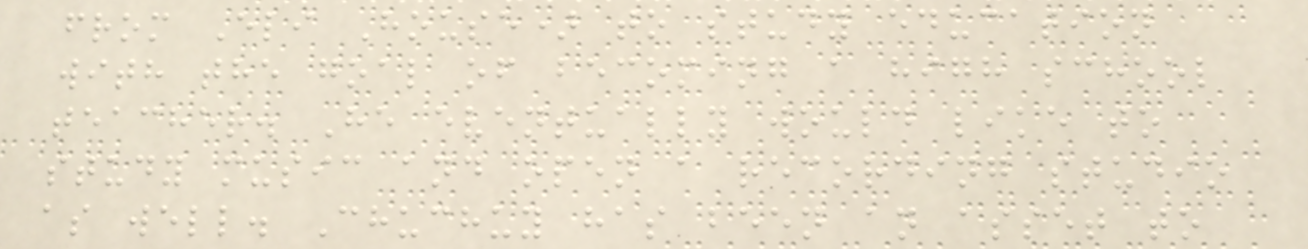from Eli House) to study education
with the goal of becoming a high school
teacher. He eventually would like to
study music and open a recording studio
as well. Chuchuy has been an asset to
